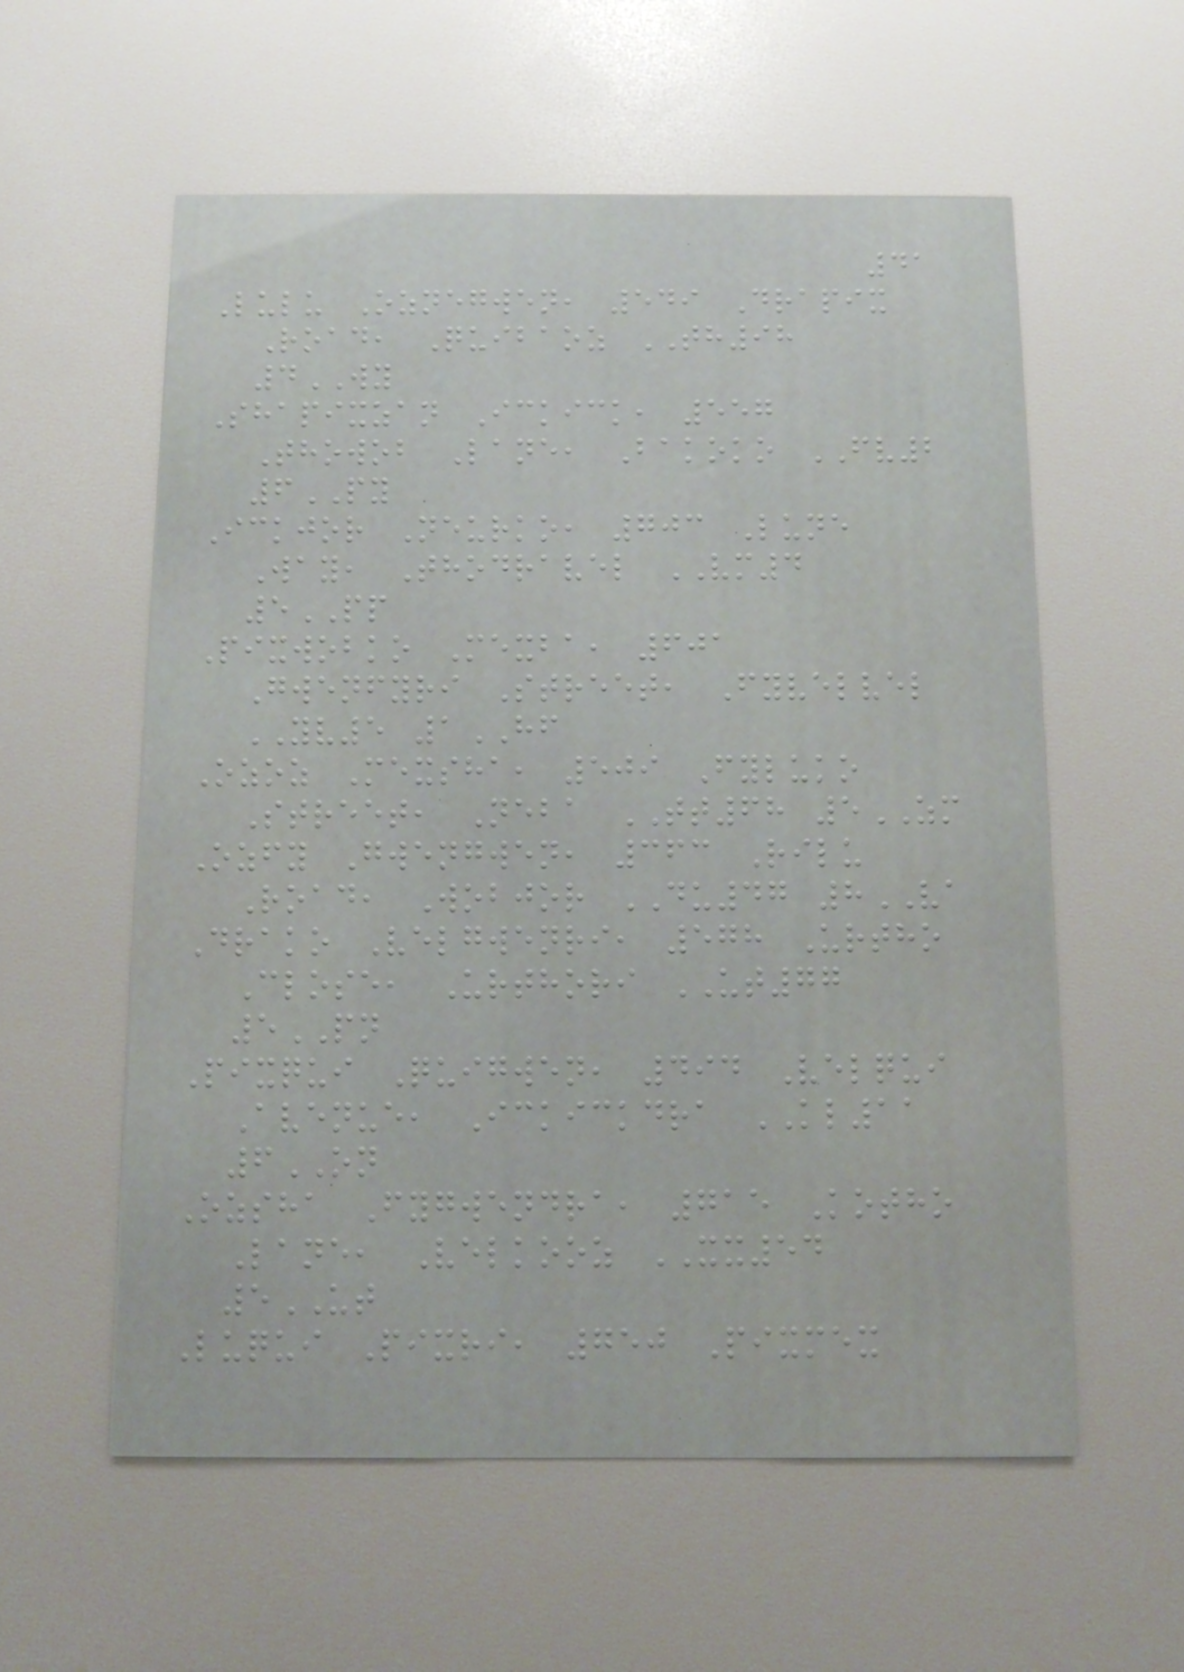41
Lulu Oznegwen, 549 Drapix
Road, Quibaoz TH98
4WY
Shapixzan Ickick, 557
Thowob Lane, Bakoko FV2
6PY
Ickjor Neurko, 703 Lune
Way, Thodravel VM4
5PP
Pixwobko Mexba, 601
Gwenfyri Street, Fyvelvel
YV5 1HF
Ozoz Mexsha, 509 Fyluko
Street, Neba TT68 5ZM
Ozfy Gwengwen, 363 Rilu
Road, Wobjor DU47 8VA
Drako Velgwenri, 578 Urtho
Close, Urthori UT77
5PN
Pixqui Quigwen, 494 Velqui
Avenue, Ickickdra KL11
6ON
Ozsha Fygwendra, 715 Kotho
Lane, Velkooz XX54
5UT
Luqui Pixri, 750 Pixmex
